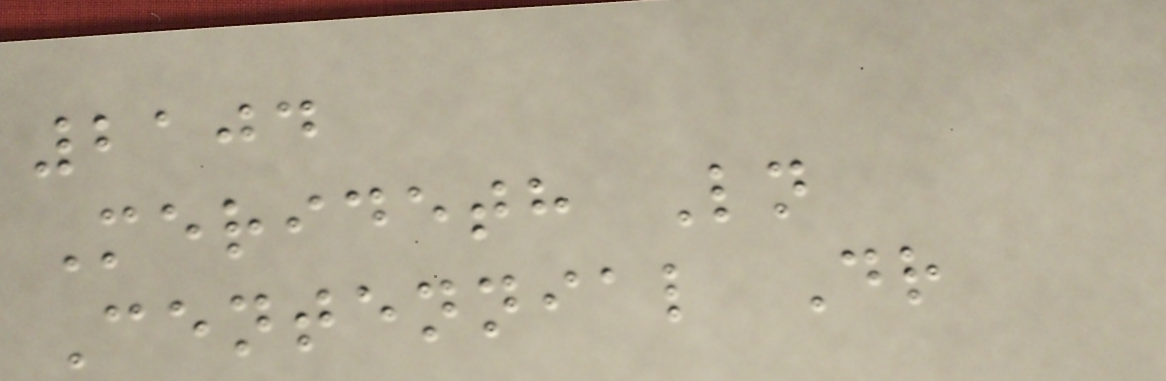2104
Merideth Ln
Centennial Dr
